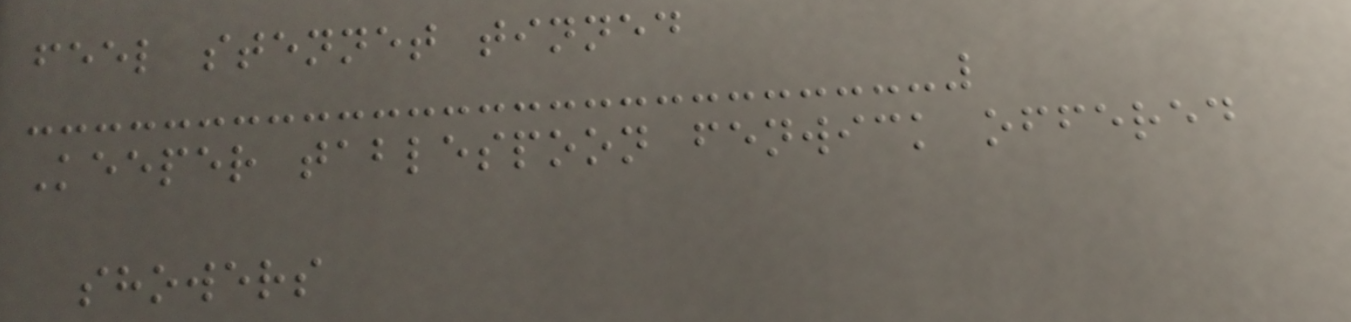feel stennet tinned
Keeper tablespoon fenwick offered
showers
